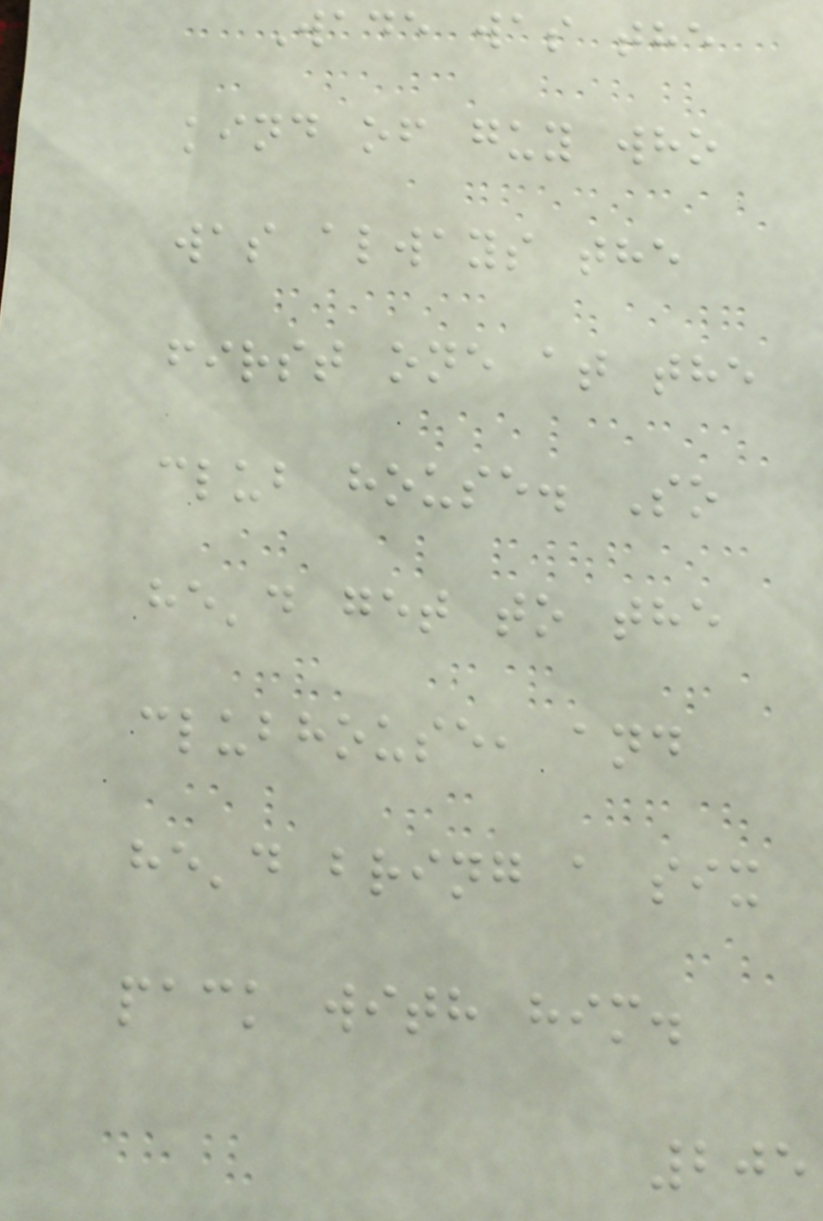Wade was the
kind of guy who
was always the
first one at the
club house. So
he'd get to the
clubhouse, and
he'd bring a six
pack with him.
205
